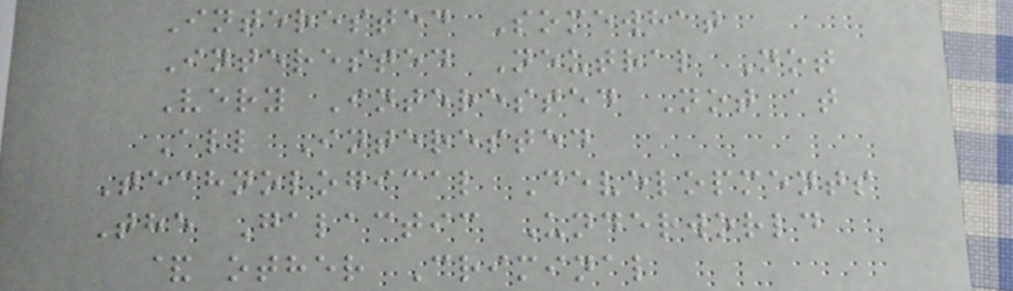Interested Somewhat
Interested Neutral Not
Very Interested Not at
All Interested
Technological Developments
The Galactic Underworld
& other Criminal
